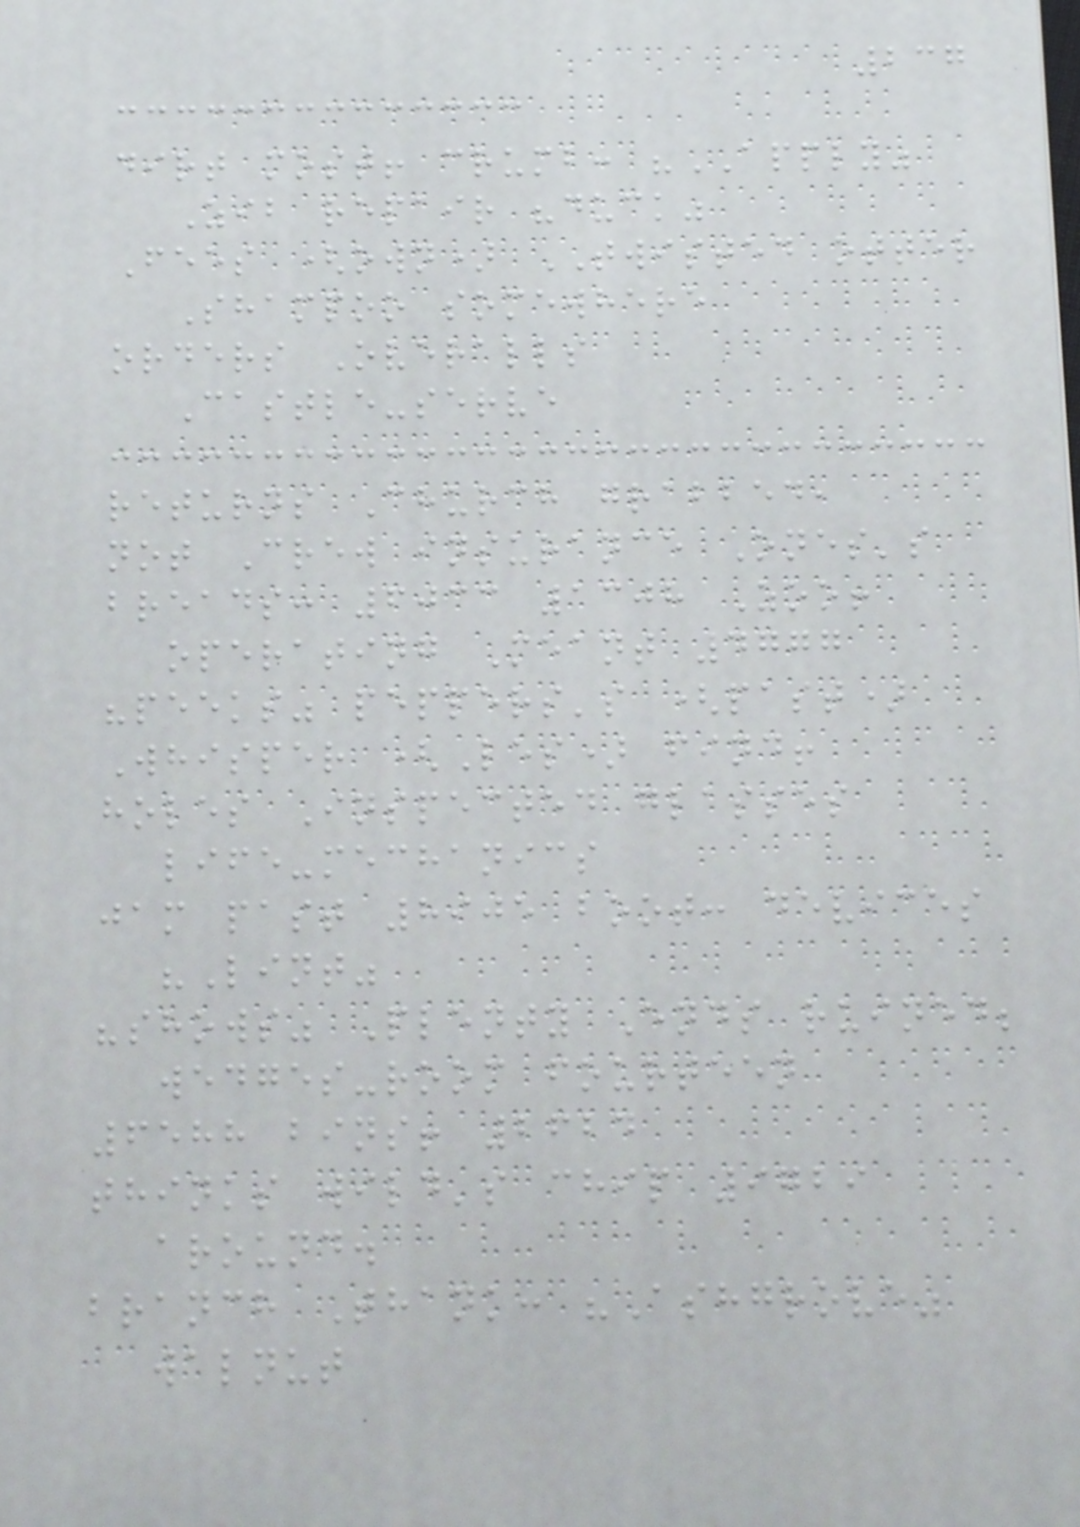237
dirt most! crumb: "APPLY"
Zib repair "duck"
Fees (own) TWISTED otter
Shampoo somewhere
orders Overalls
Castle-serve
returns Church grabbed,
not Crew insurance Ones's
breads: 6033 1308 Zoo!
operating Meant 4777
"peeks" peppers's (past)
Whisper (Les) find!
holes Inspected glasses
life-mechanics
jam past 8905 boot: devices
"Lint"
"shows" Plenty Ends ruined;
wedges-room fourteen
6588 bins! 2624
thinks wild's chip 9729
around.
branch Thank: "Ashgrove"
walnut
